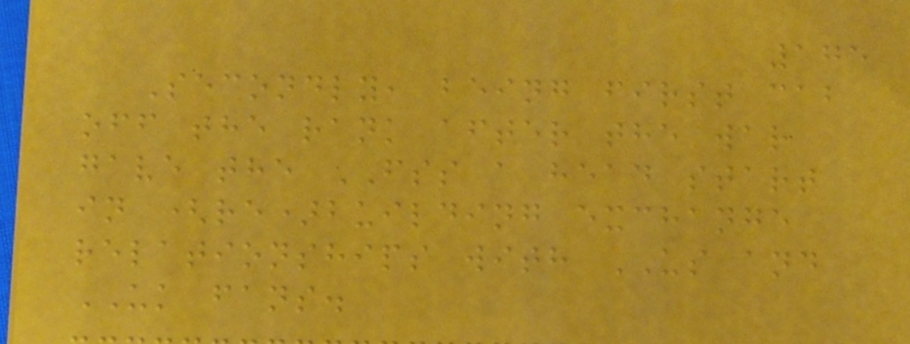175
Secondly, being first cab
off the rank after the war
gave the FSS a head start
in (re)building exchange
relationships with US and
UK fans.
